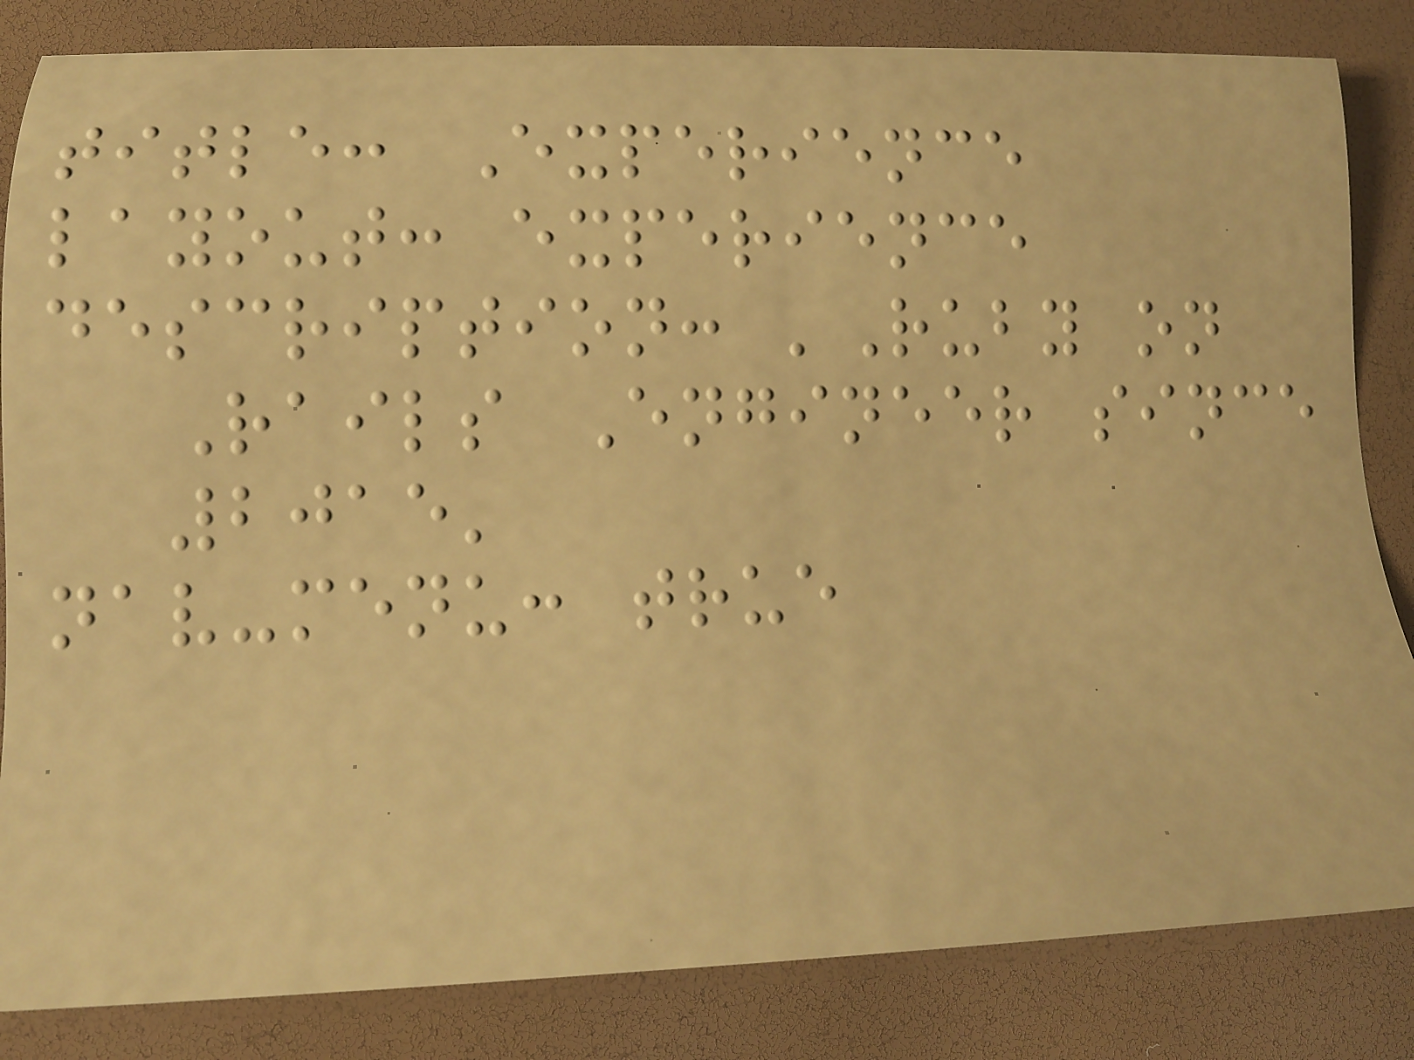title: Experience
layout: experience
description: 'Ruby on
Rails Engineer since
2015'
nav-menu: true
